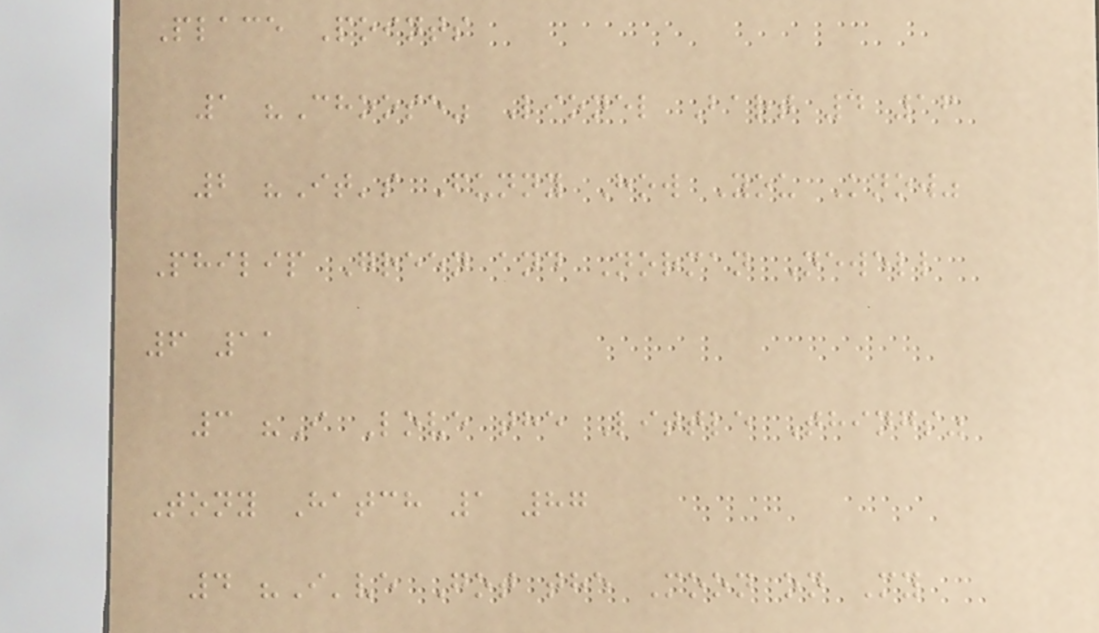Place Points
1 "Choose" Lionel Bart 4 16
2 "It's Funny How You Know"
Philip Green and Norman Newell
6 11
3 "I Love the Little Things"
Tony Hatch 1 87
4 "I've Got the Moon on My
